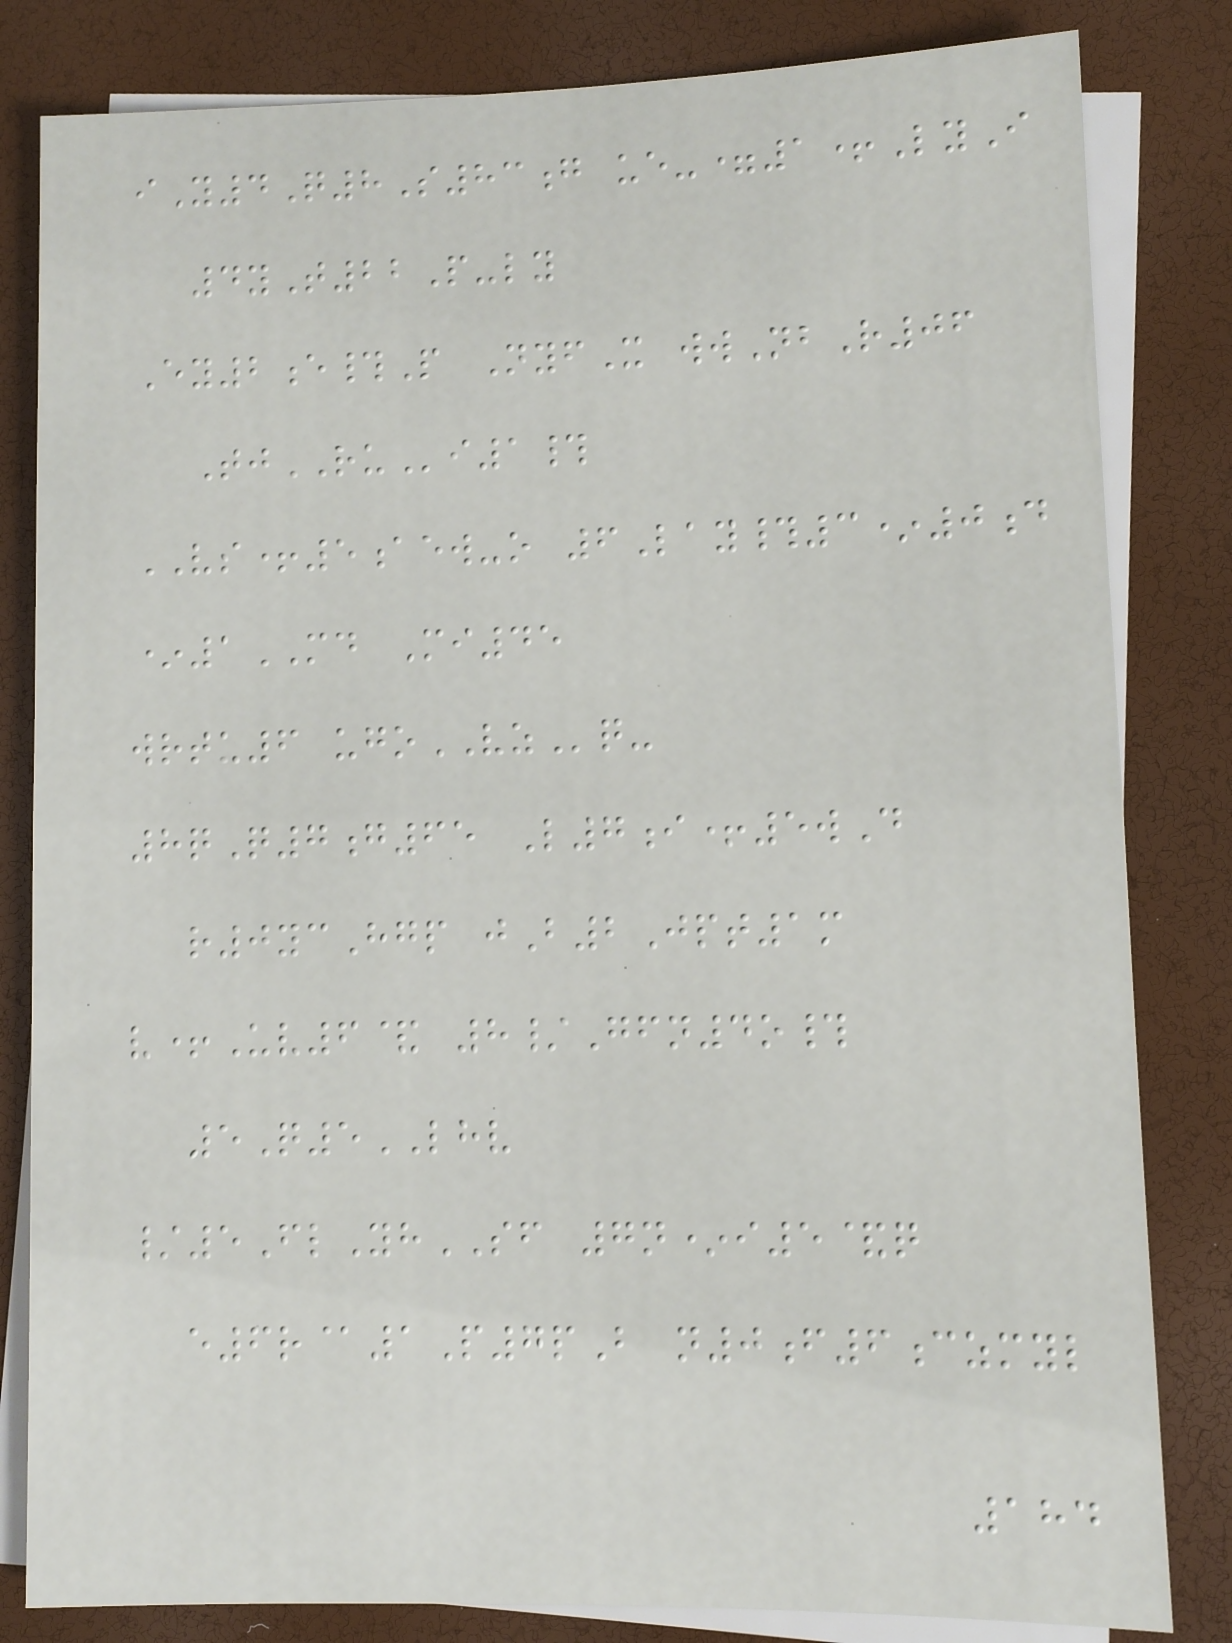iY4Q8S83g ue-=1+LyI
4yT22P-ly
Ey2e#P NyfX wwNbR06
TjRUi1#
VS+5aew-o 6Lay#3*0d
*1MD Mi45
wrtu6 ugoVZq-
8qQ7g65 L7i+5wD
r0ycHgp jB2Jpt1m
v+Uv6& 8/Gfn4o#
5Q5LHV
/5FlYhSF 7n*i5&q
e6r@1P7pB n0f6czmyl
184
